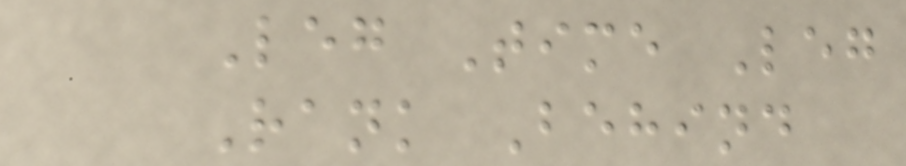Leg Time Leg
Rank Behind
